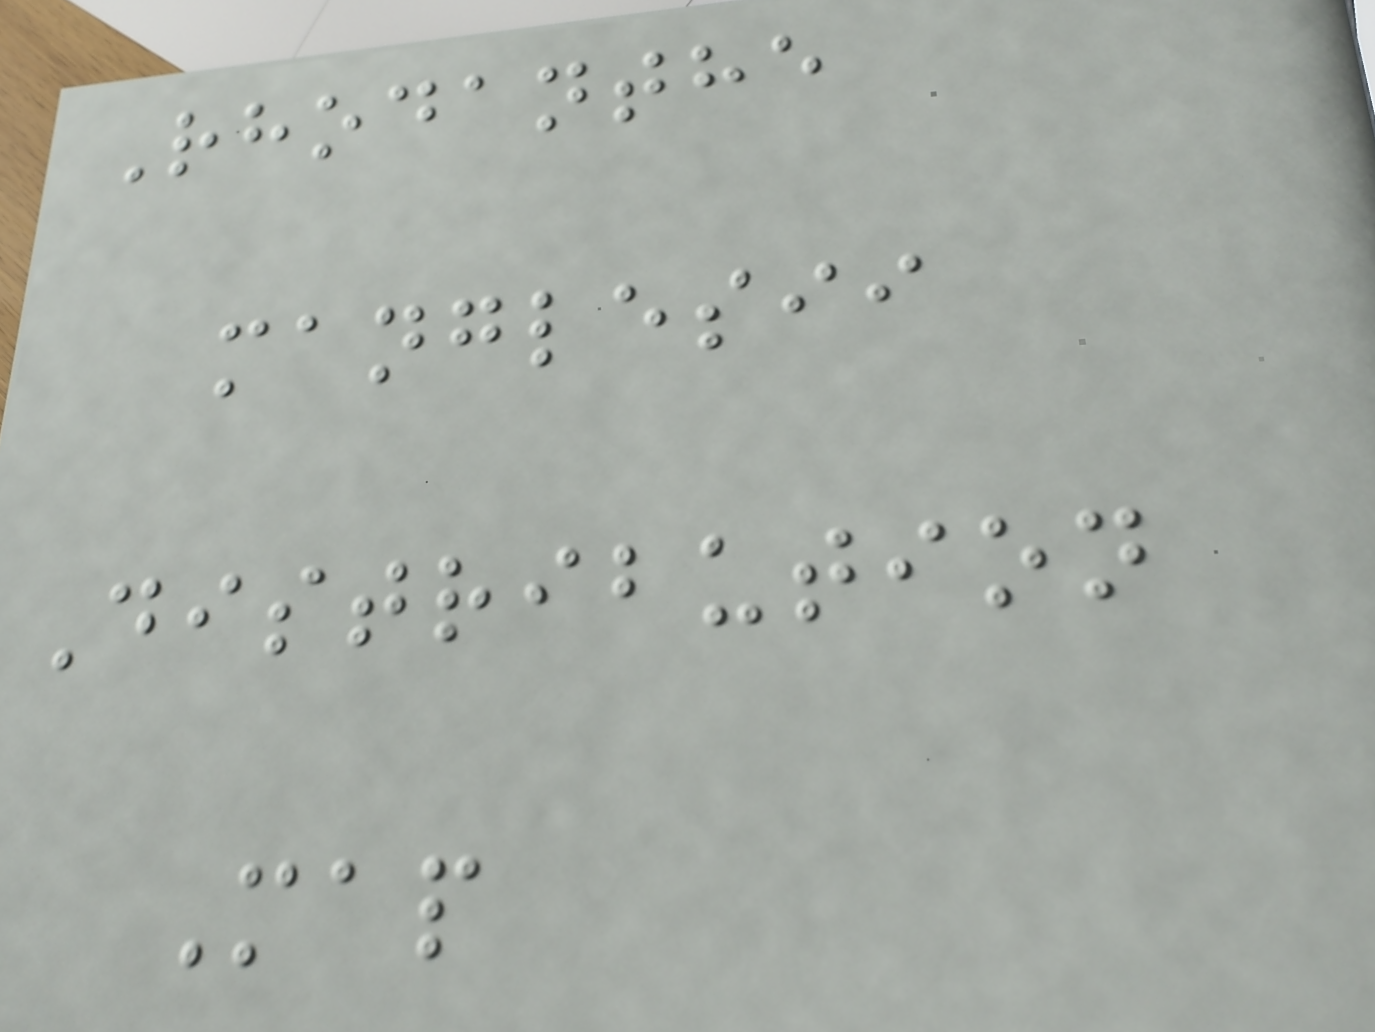Rhodanthe
manglesii
Distribution
Map
